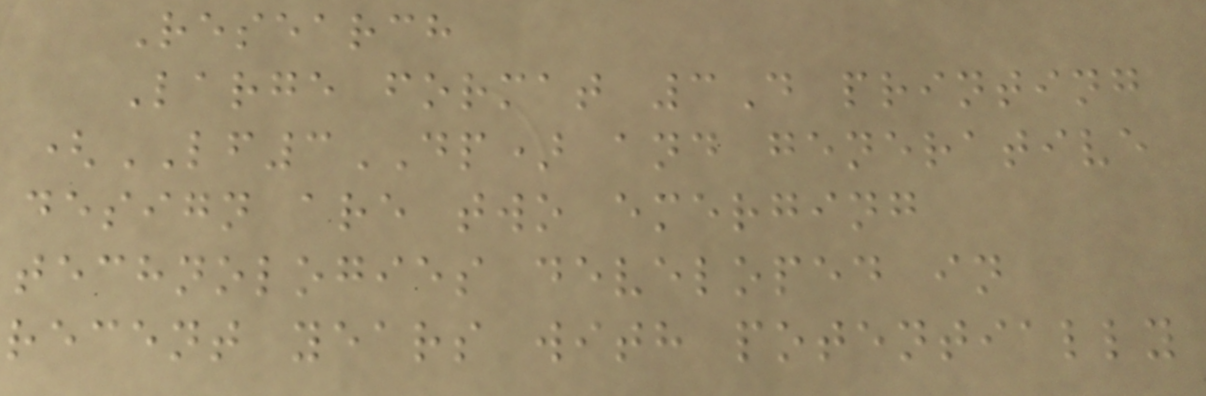Research
Large format 3D printing
(LF3DP) and generative
design are two emerging
technologies developed in
recent years with potentially
